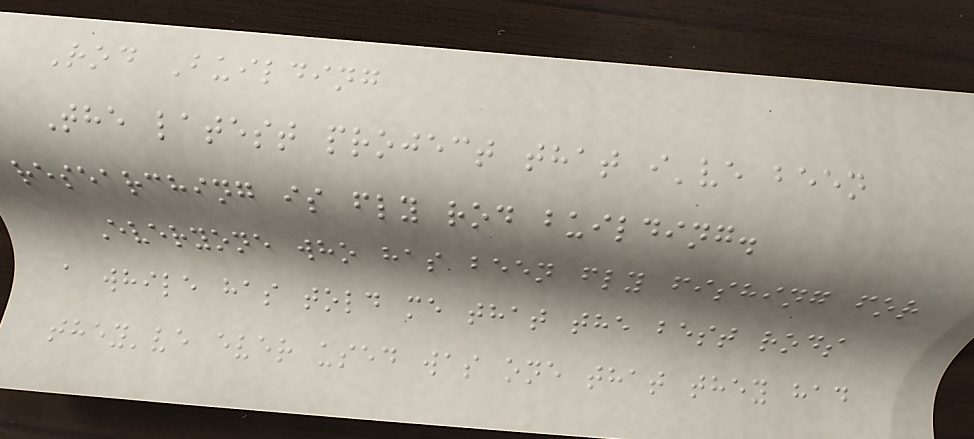Rod Building
The latest project that i've been
researching is fly rod building.
Everyone who has been fly fishing for
a while has told me that the best rods
they've ever used was one that they had
